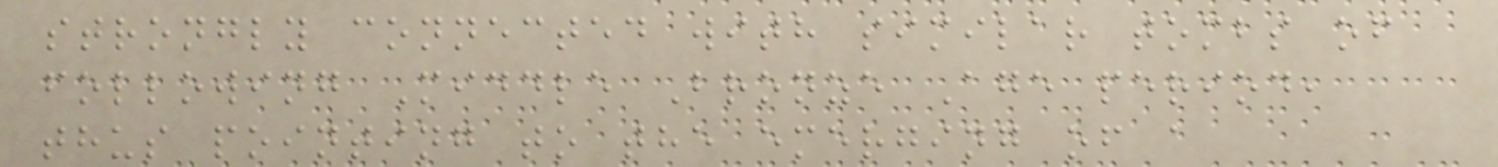strongly connected with similar tombs of
following Middle Bronze Age period,
thus pointing to the emerging of a
